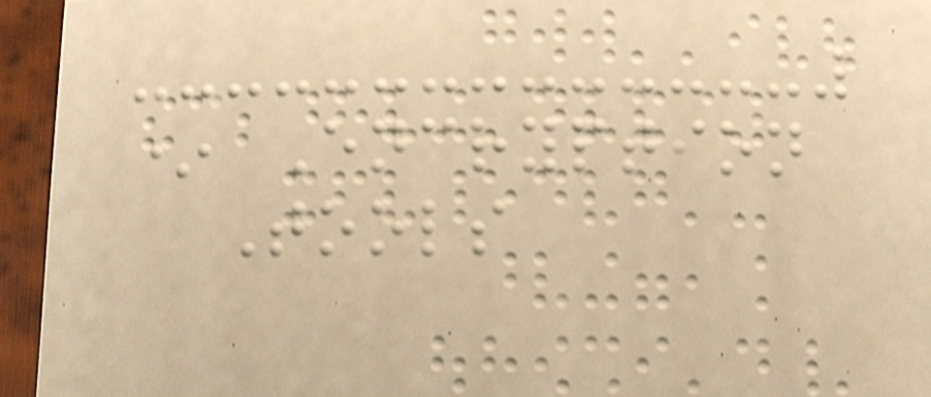* Encryption
Tools
